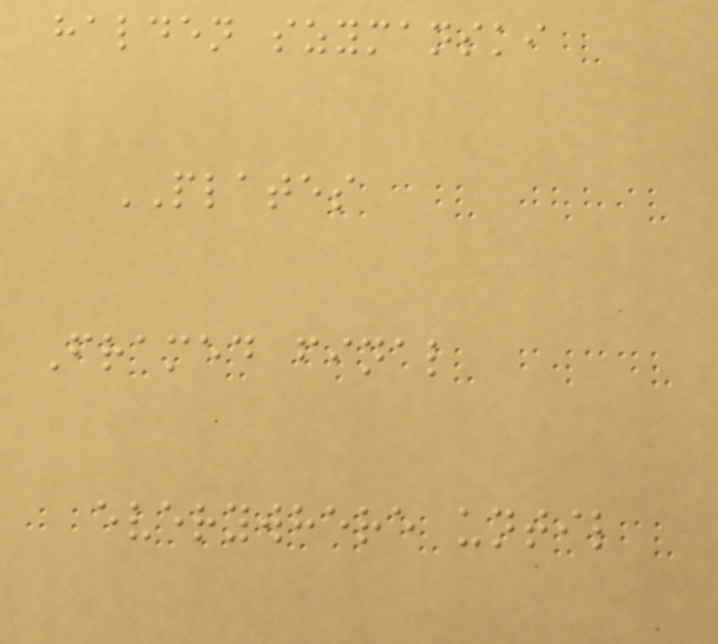halden szymanski
PLATES
Framed final
everywhere until
